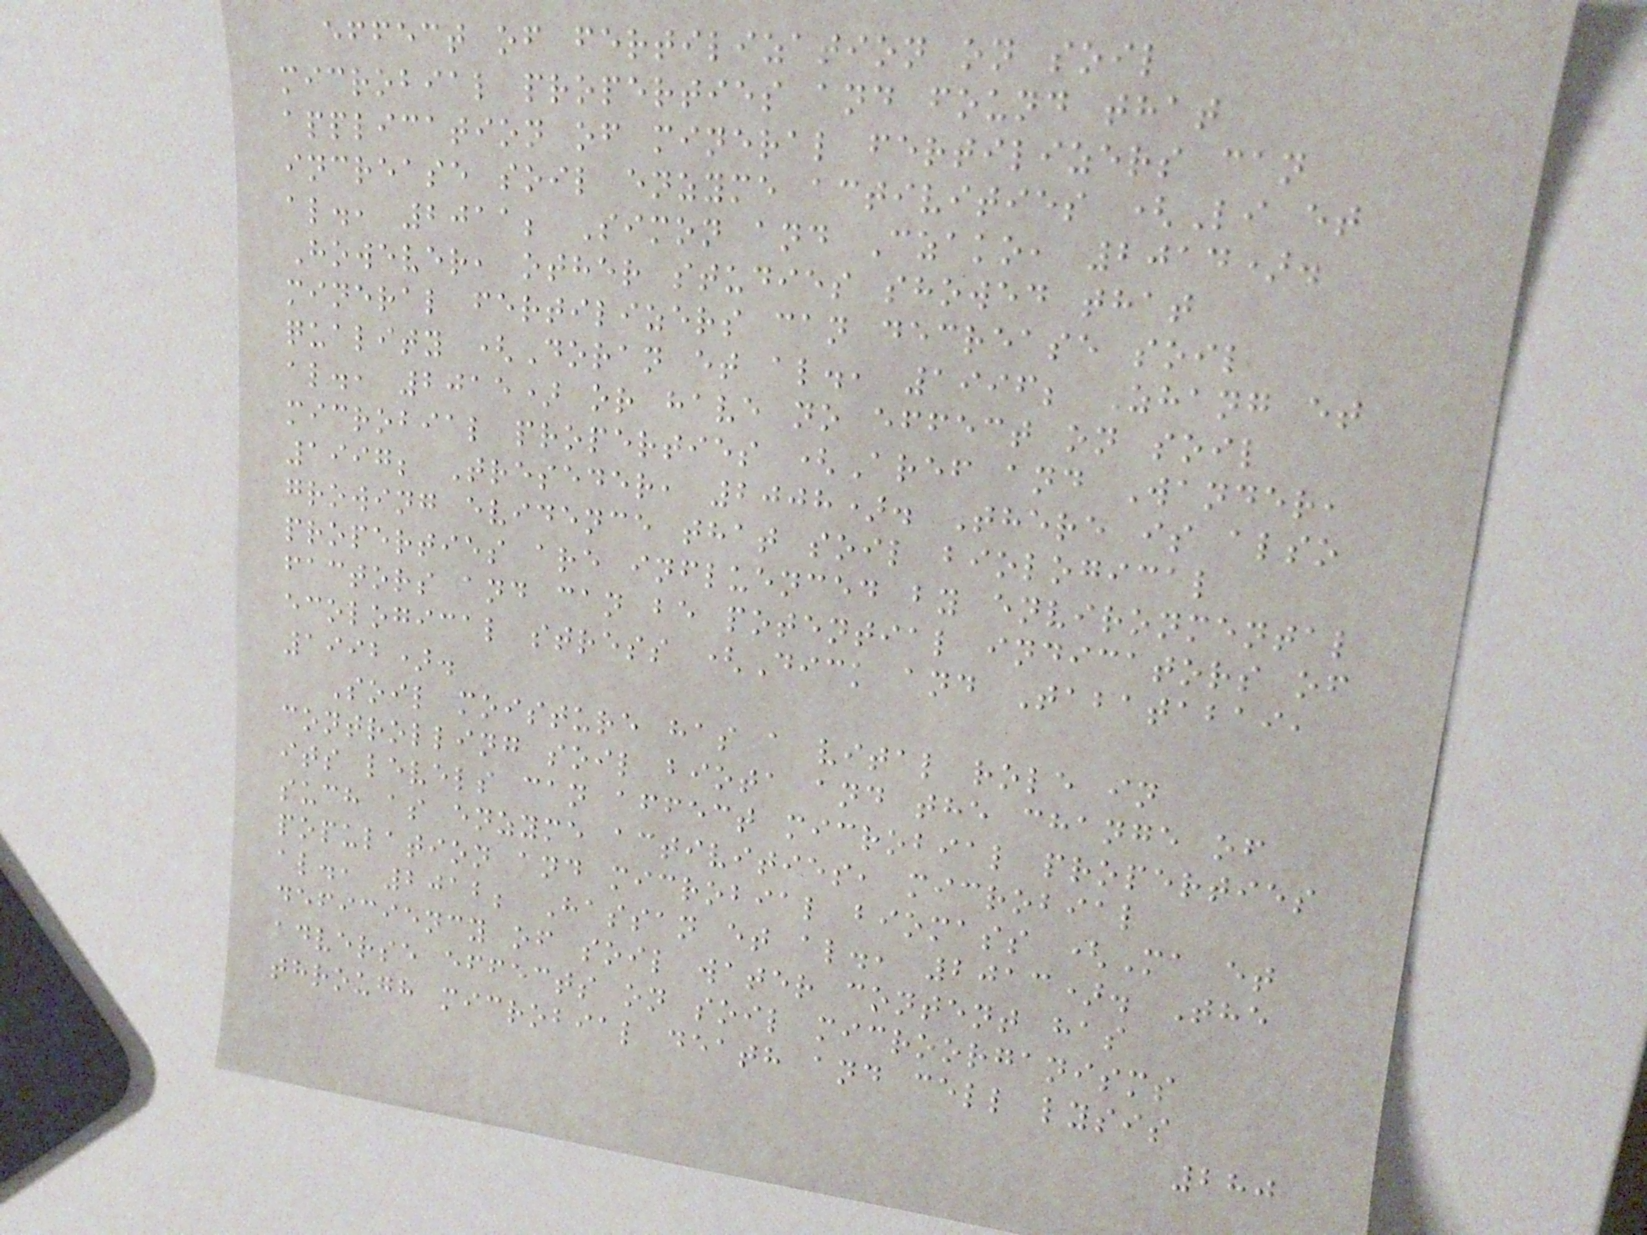effect of fertilization on soil
microbial properties and found that
application of mineral fertilizers can
increase soil enzyme activities (Li et
al., 2011; Simon and Czako, 2014).
However, other studies showed that
mineral fertilizers can decrease soil
quality (Doran et al., 1996; Zhang et
al., 2015) or have no effect on soil
microbial properties (Aref and Wander,
1997; Treseder, 2008). There is also
growing evidence that soil biological
properties are influenced by environmental
factors and can be potential indicators of
ecological stress (Dick and Tabatabai,
1992).
Soil moisture has a vital role in
controlling soil biota and the change of
its levels can affect microbial properties
such as enzyme activities, microbial
population and microbial biomass (Ma et
al., 2012; Hassan et al., 2013). The
deficiency of soil water content has
adverse effects on soil microorganisms
through microbial death and cell lysis
280
